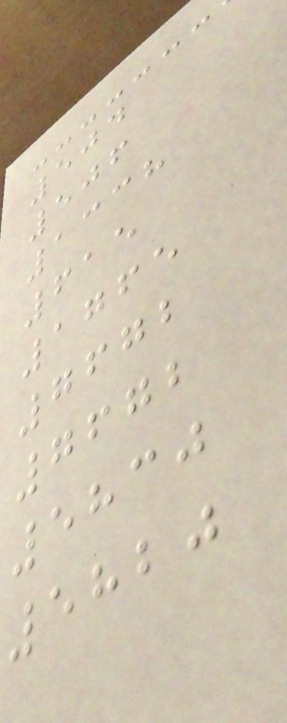504
506
1338
615
1765
7672
7672
5830
5820
